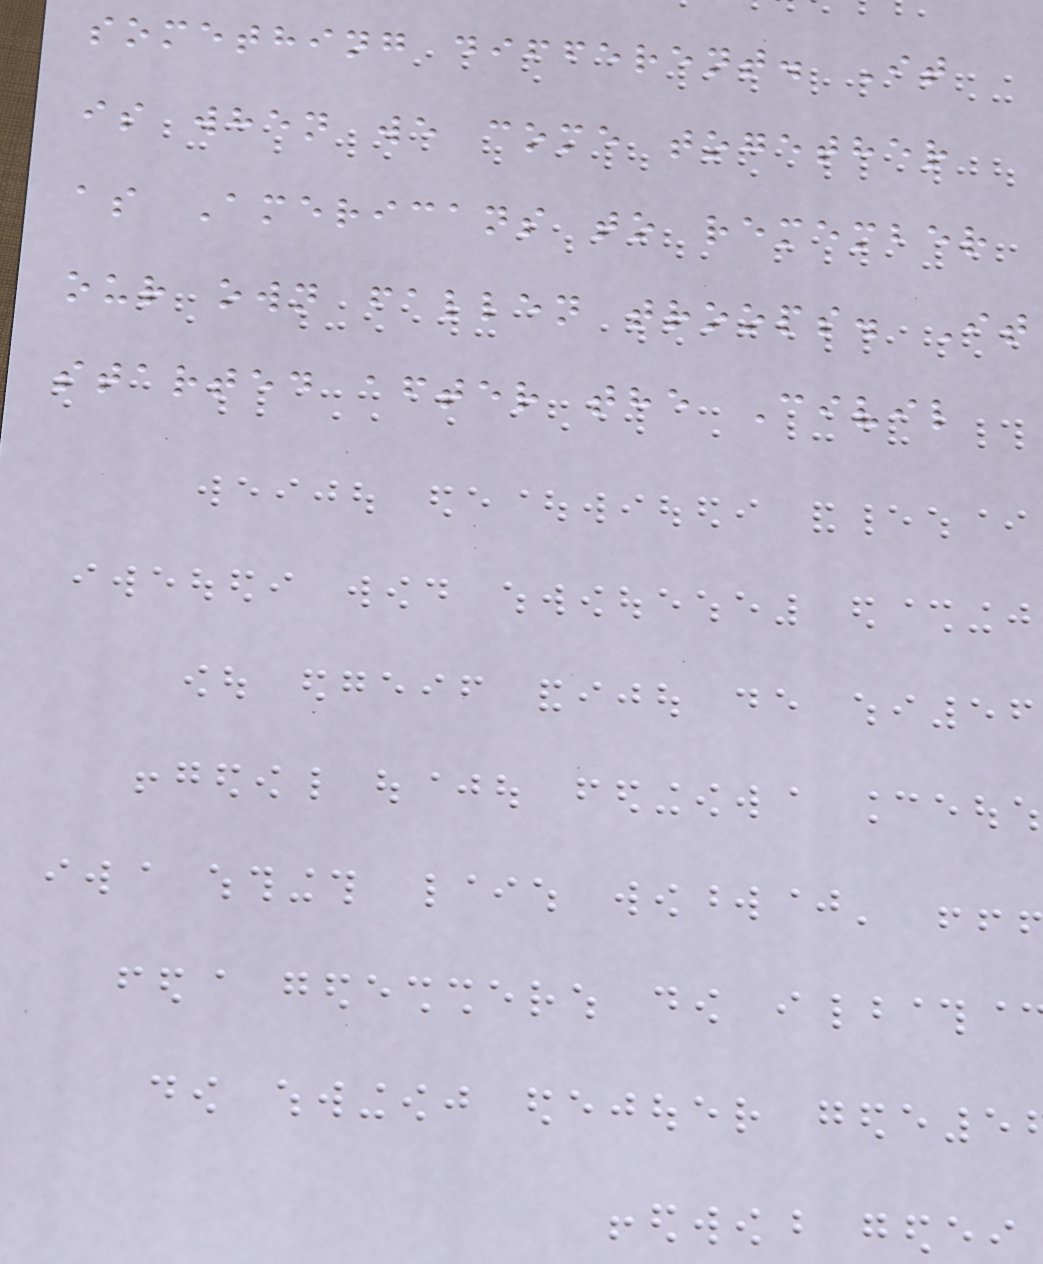something different. It
is when we come together
as Americans to remember
our own fallen troops. It
started after the Civil
